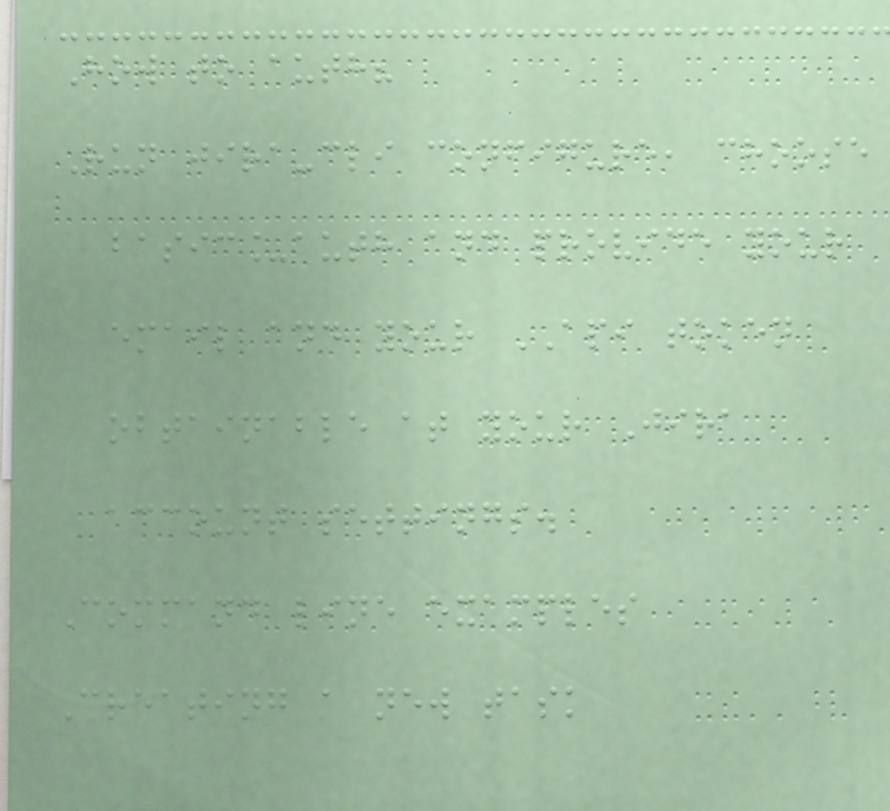How to auth?
Run jira-cli configure, choose
basic_auth and provide your
email and your API token
obtainable at your Jira
account settings.
Command line examples
Creating a new task
